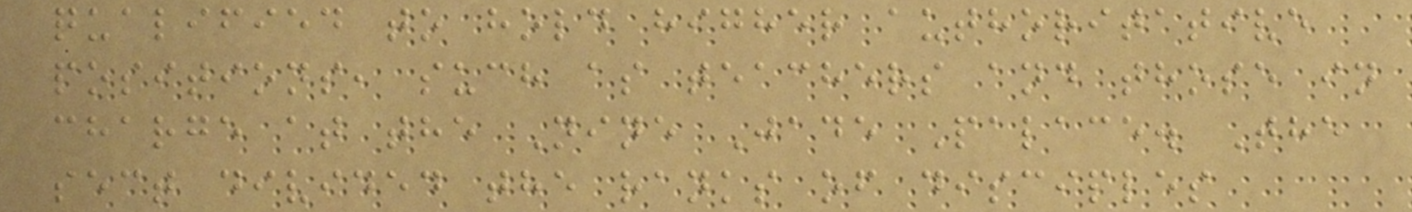qualified to hold higher authoritative
positions, such as teachers and those in
charge at the Nine Jade Palace. The
sect divided the ranks of disciples
